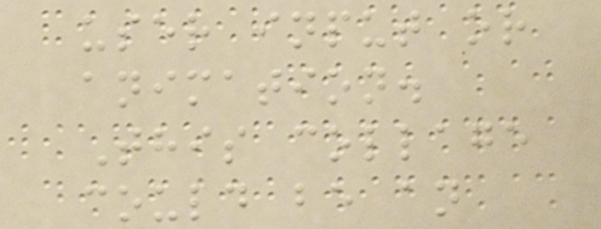user input or
animation.
This collage
could be an
